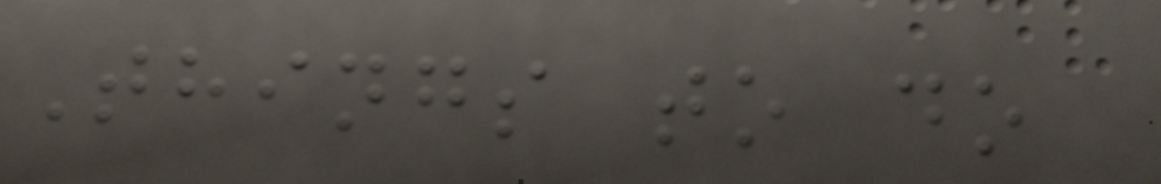Things to do
